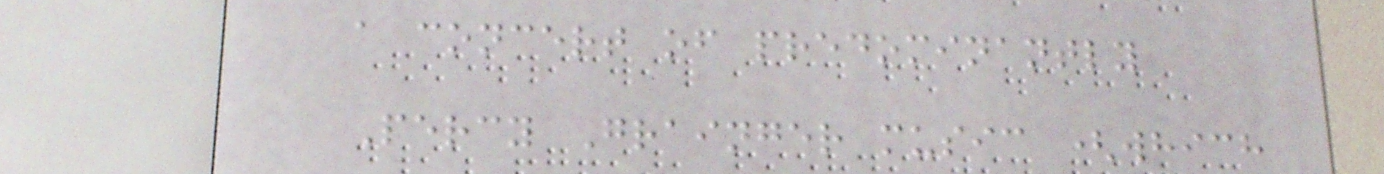a concert of predominantly
Percy Grainger music (which
